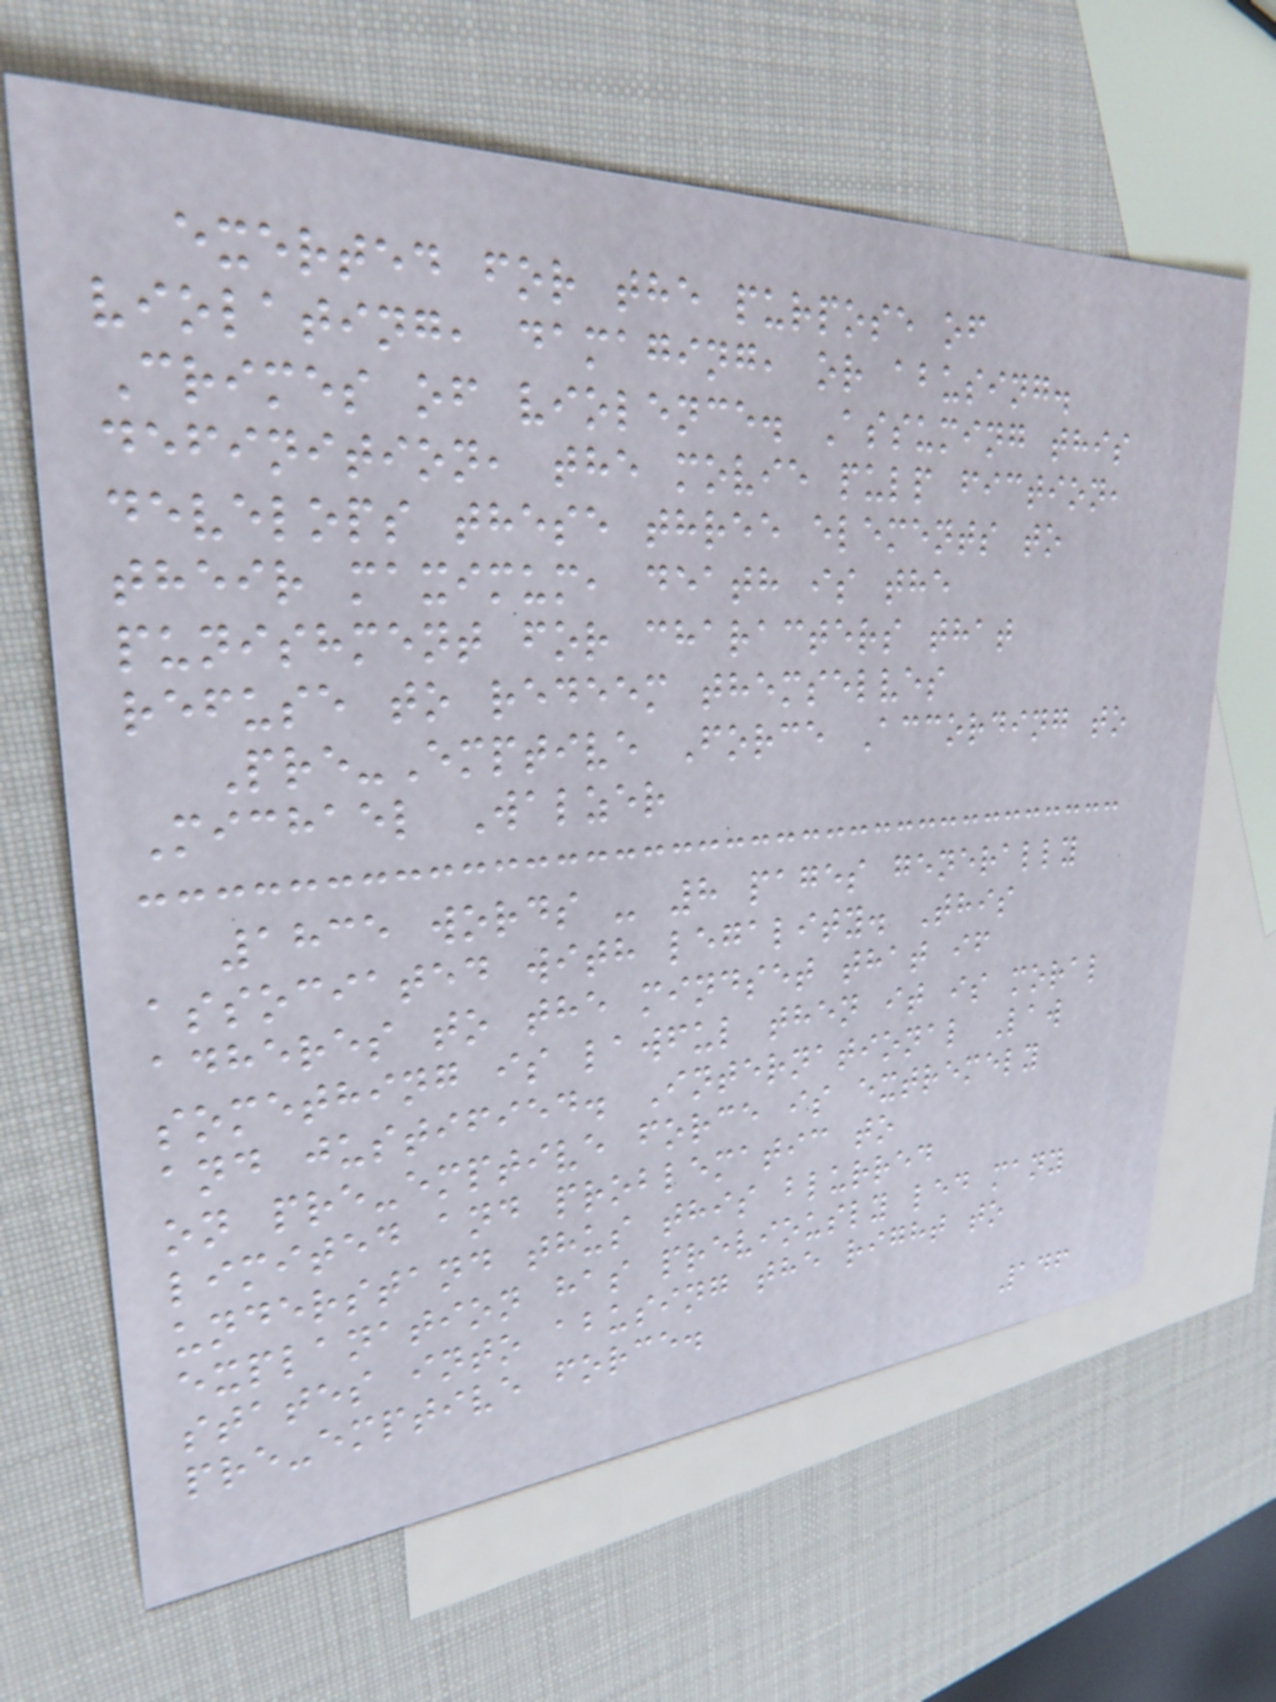exerted for the purpose of
violating, damaging, or abusing.
Crimes of violence. Assuming this
definition, the movie pulp fiction,
develops these three elements to
their maximum, death is the
punishment for characters that
refuse to redeem themselves
Pre-Emptive Force According to
Michael Walzer
1835 words - 8 pages generally
associated with legality. This
adheres to the mindset that if
something is lawful then it is moral
and justified. International Law
on pre-emptive force is extremely
limited and problematic to
understand thus this blurred
explanation has previously led many
states into abusing the right to
pre-emptive force.
146
